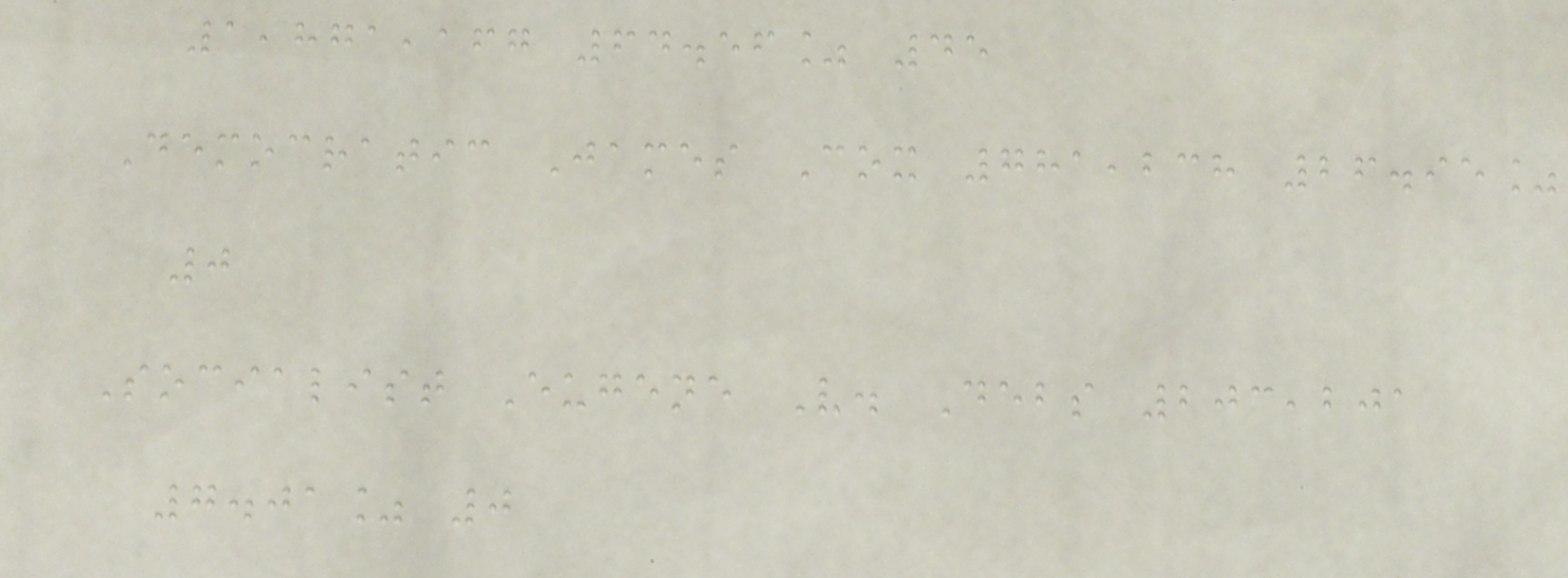1,871,167 64.56% 45
Democratic James Cox 781,238 26.95%
0
Socialist Eugene V. Debs 203,201
7.01% 0
